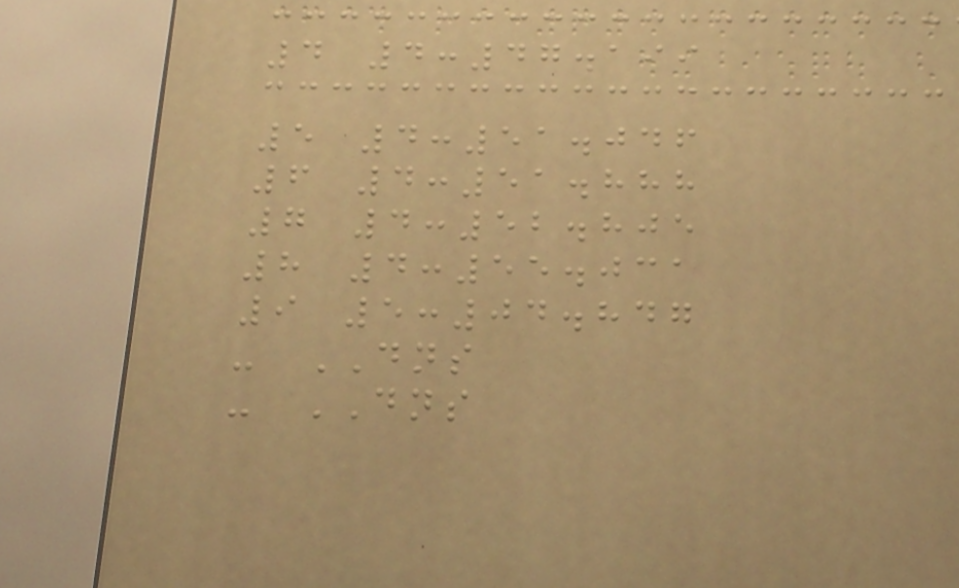4 4:47.199
5 4:51.046
6 4:51.888
7 4:52.805
8 4:55.031
9 5:04.847
- DNS
- DNS
